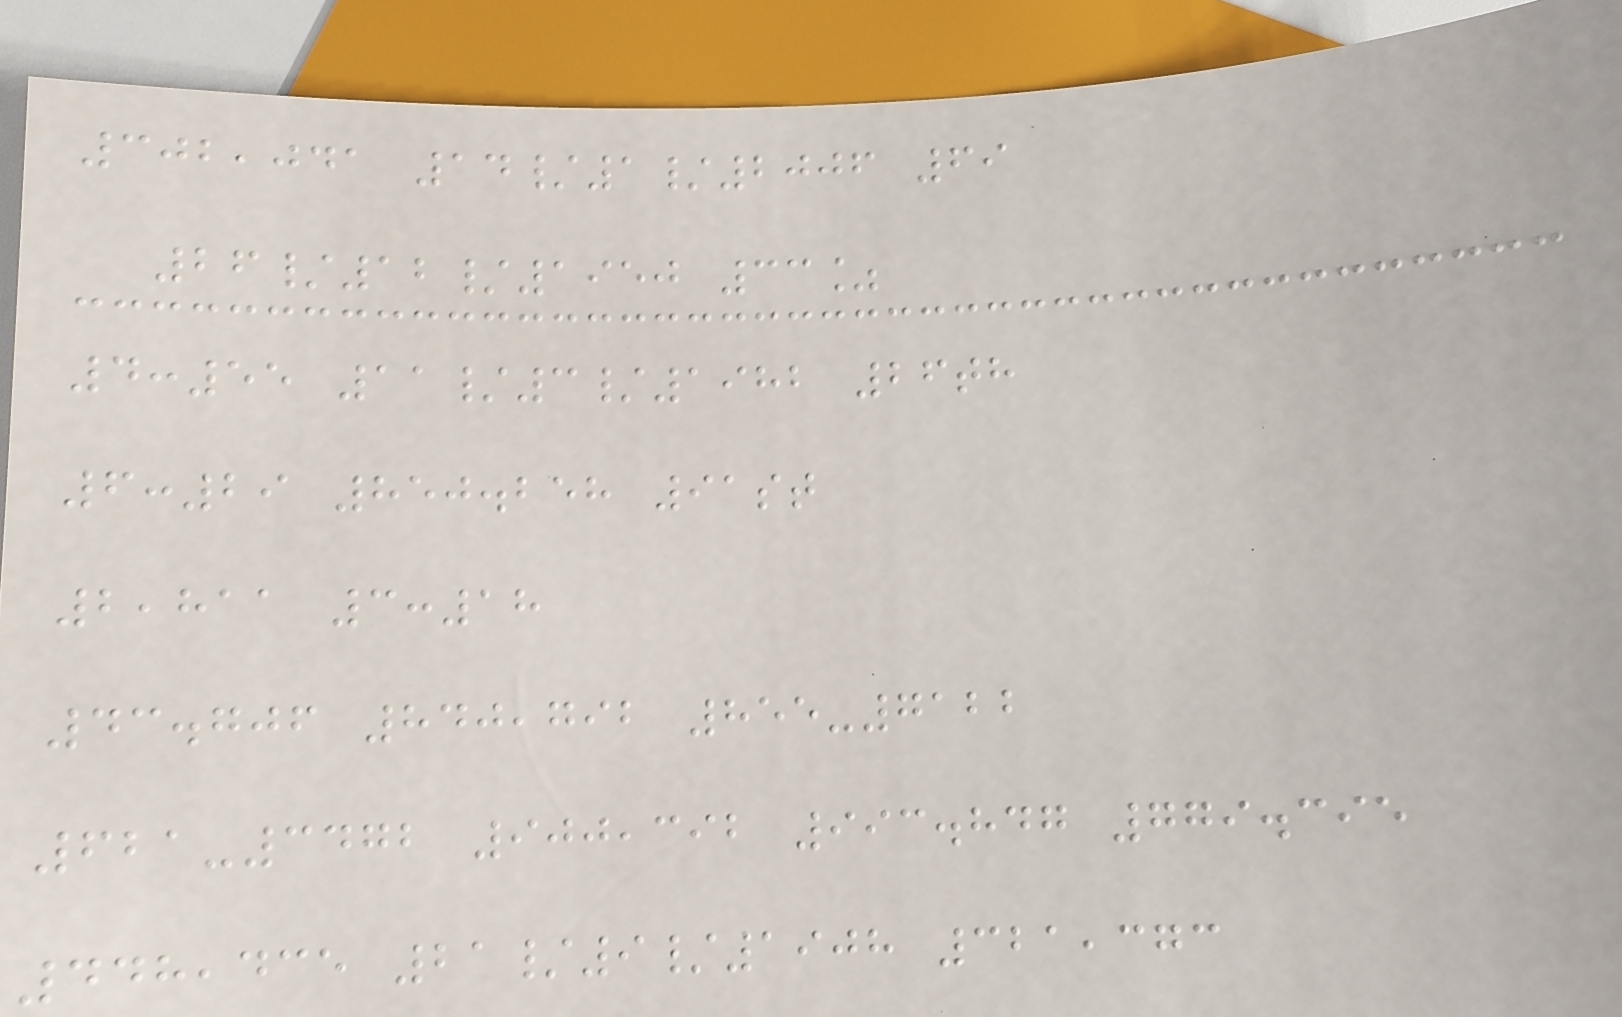302,041 14/1/2006 69
26/12/1950 33%
4:55 11/3/1982 26th
6:29 850.258 91st
2,811 3:18
43.706 840,792 855-7122
621-3472 900,392 993.847 779.395
448,435 21/9/1908 321,373
